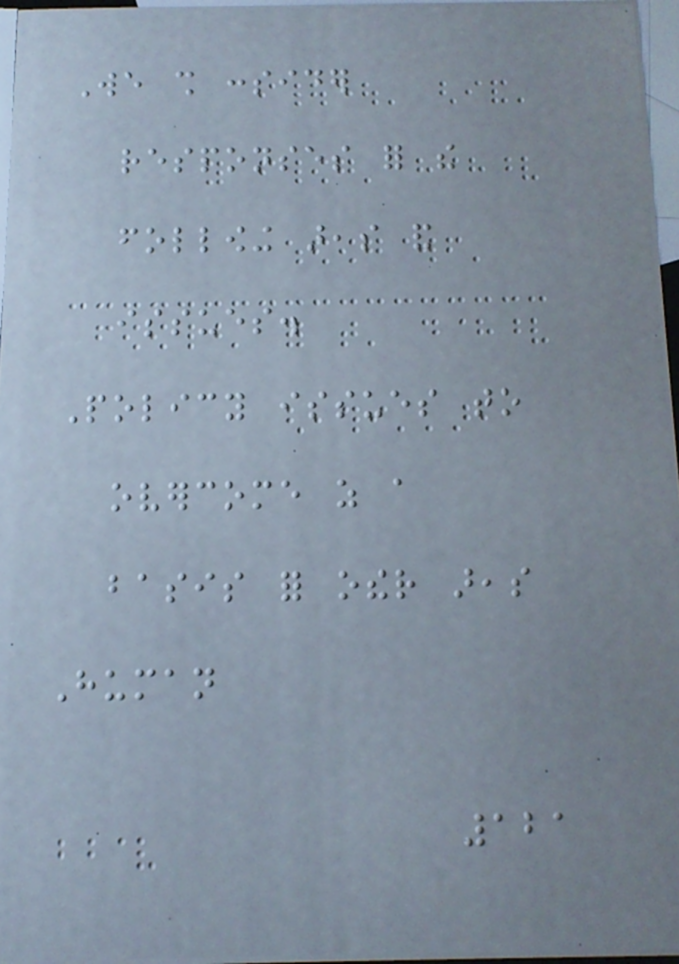We shall consider
responses for the
following areas and
issues.
Policy issues to
overcome as a
basis for other areas
Human
121
